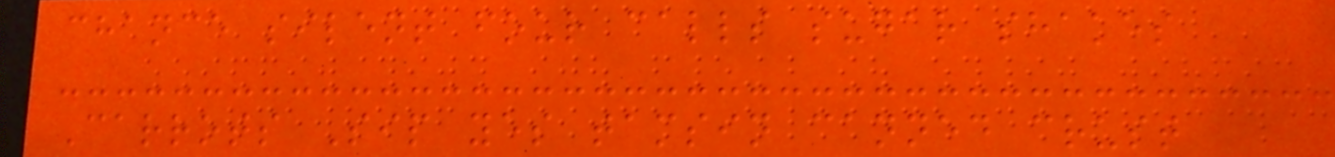chance silent four calls sugar shakes
Carrots Sip yes tamsin canned crust
